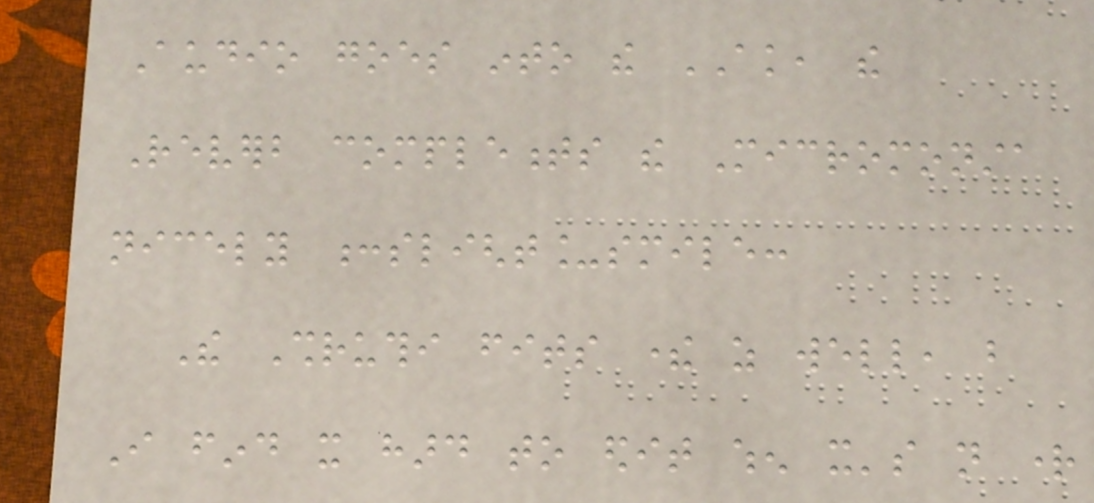Audio goes into the AK, the
Reverb complements the Micromonsta
nicely :slight_smile:
The Shruthi fits there as well, but
I find it hard to edit when it's not right
